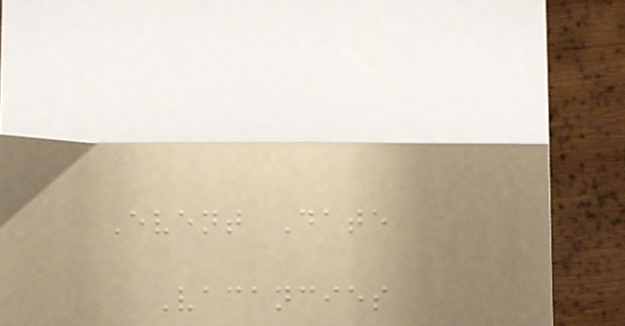Event Date
Vacancies
